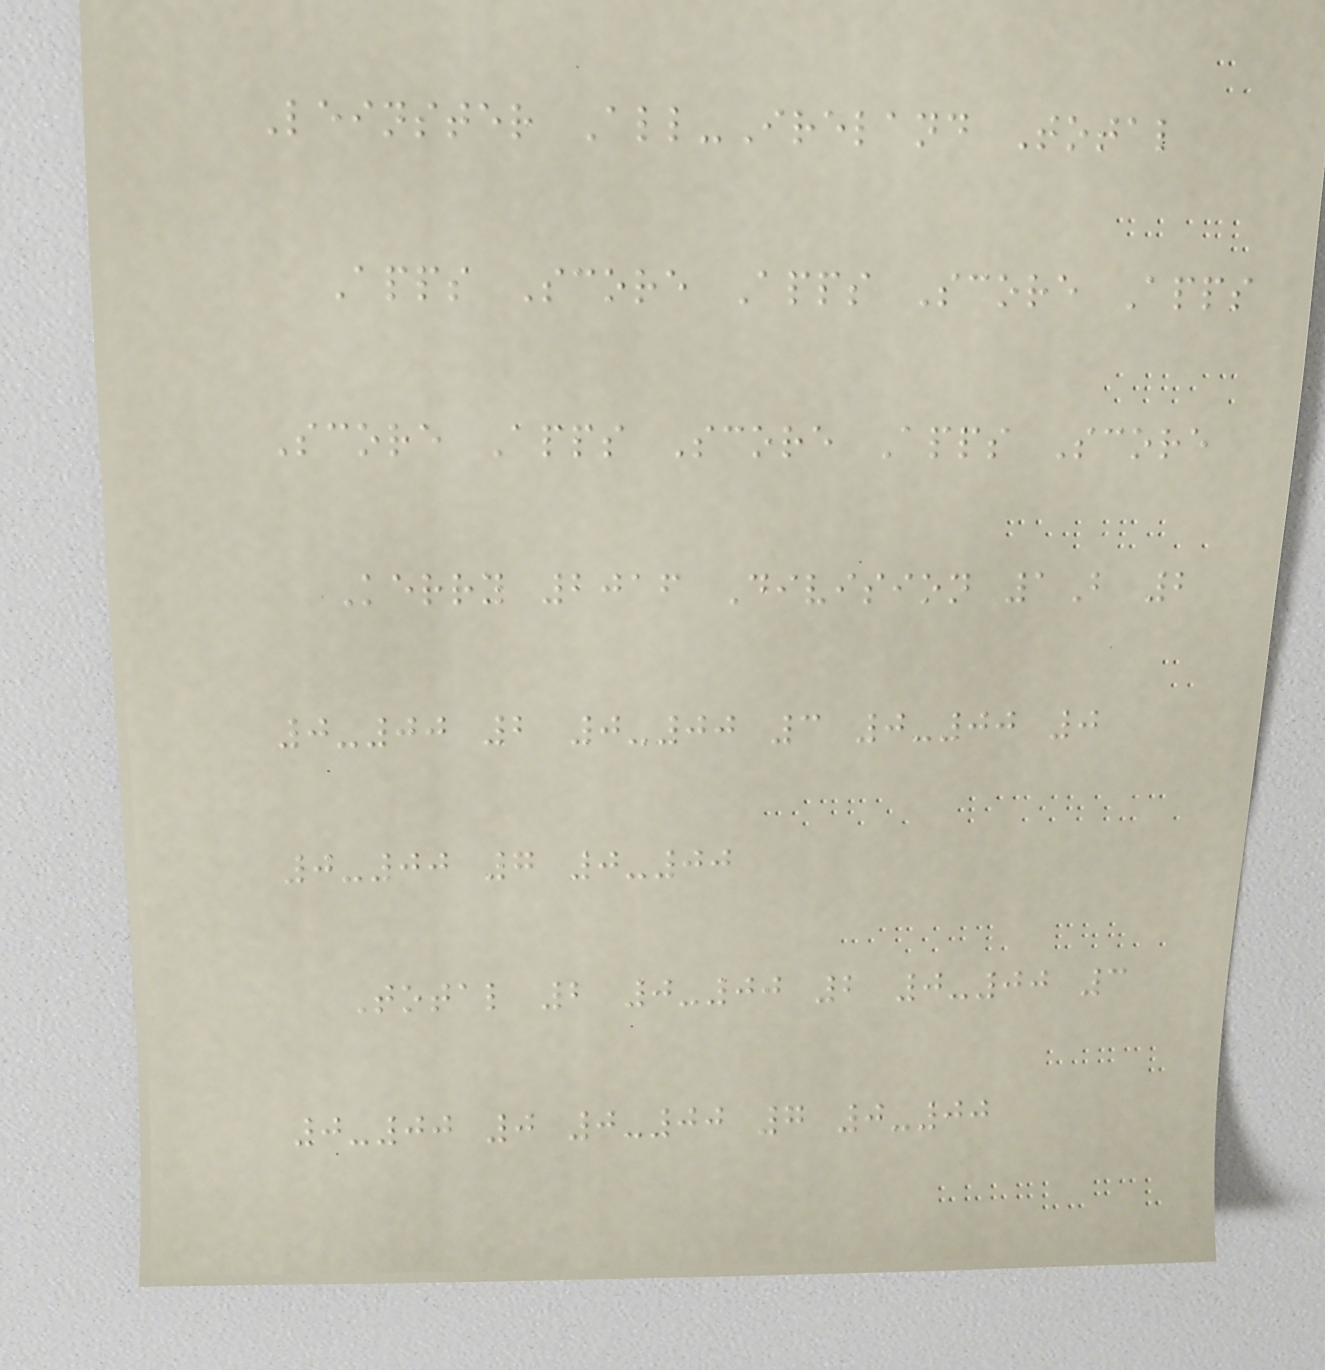Leinster All-Ireland Total
Apps Score Apps Score Apps
Score Apps Score Apps Score
Kerry 2016 Division 1B 2
0-00 2 0-00 3 0-00 0
0-00 7 0-00
Total 2 0-00 2 0-00 3
0-00 0 0-00 7 0-00
